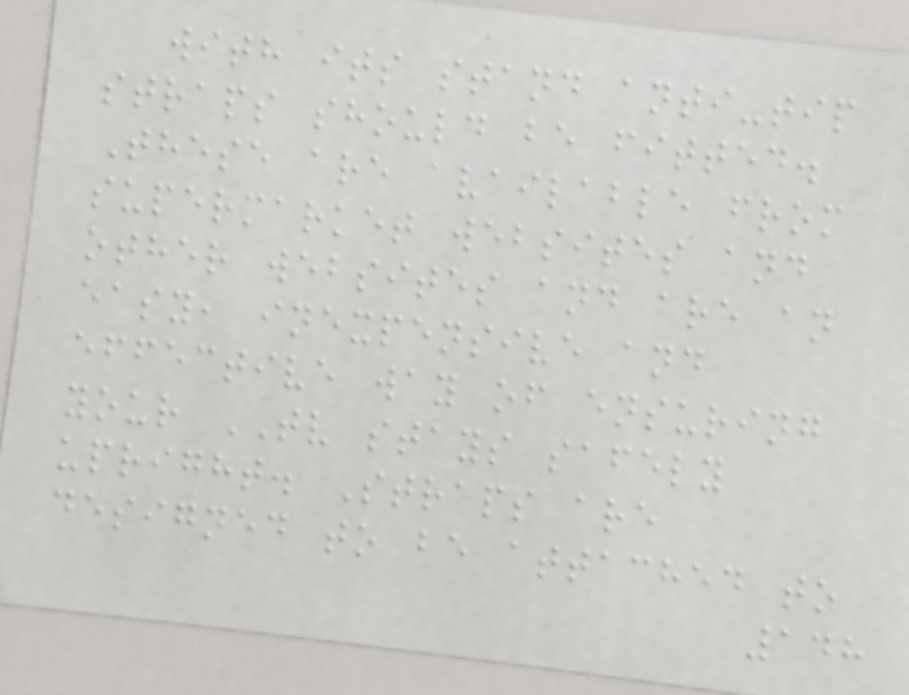with its stand anti-tip
straps should be fitted.
These are available from
supermarket websites and
other websites and are an
easy, inexpensive and
effective way of ensuring
your TV stays safely
upright. Straps are
designed to be attached to
148
